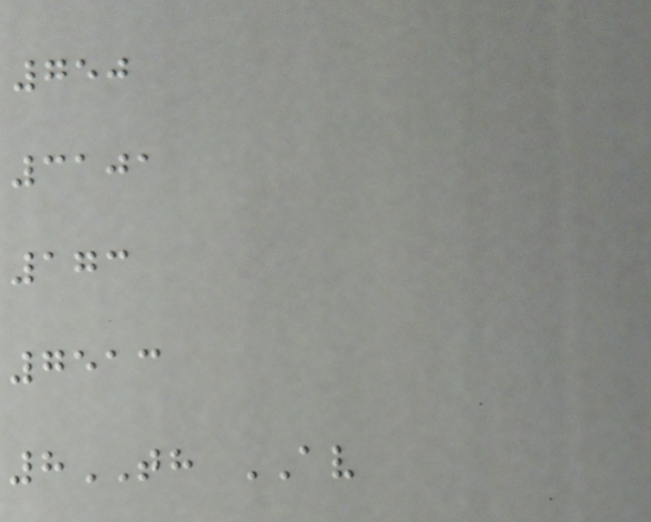750
3101
173
7513
8TH AV
